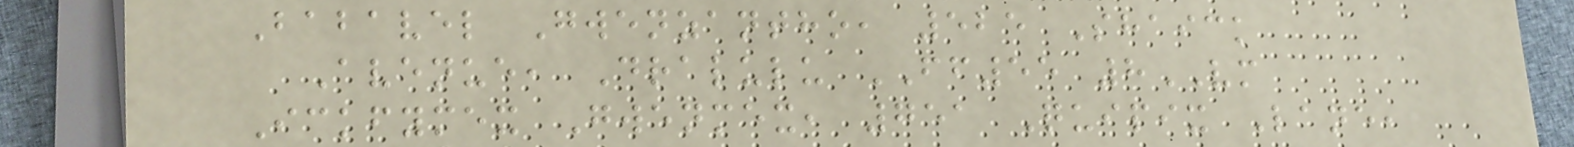Babavel Gwenzantho, 525 Shaick
Avenue, Dralulu FF55 8VM
Ickfymex Gwenmex, 751 Quipix Lane,
